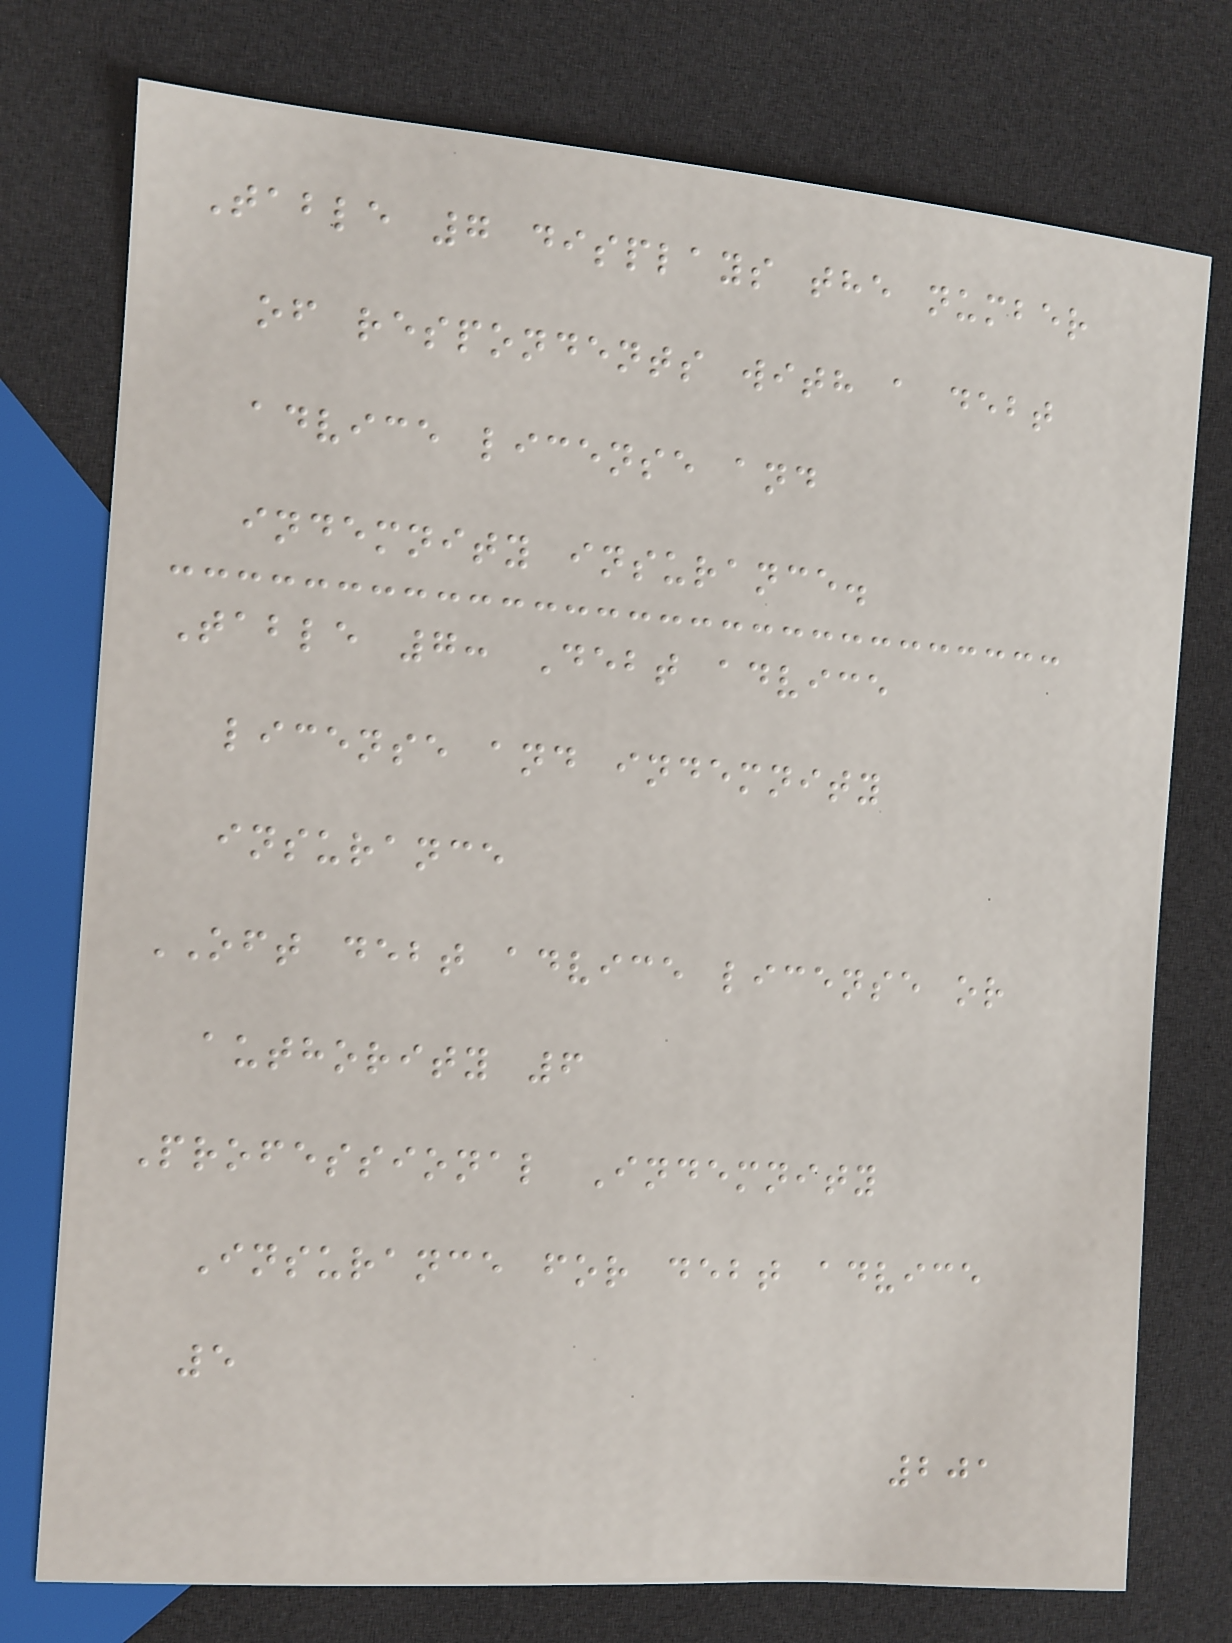Table 7 displays the number
of respondents with a debt
advice license and
indemnity insurance.
Table 7: Debt advice
license and indemnity
insurance
OFT debt advice license or
authority 6
Professional Indemnity
Insurance for debt advice
5
201
